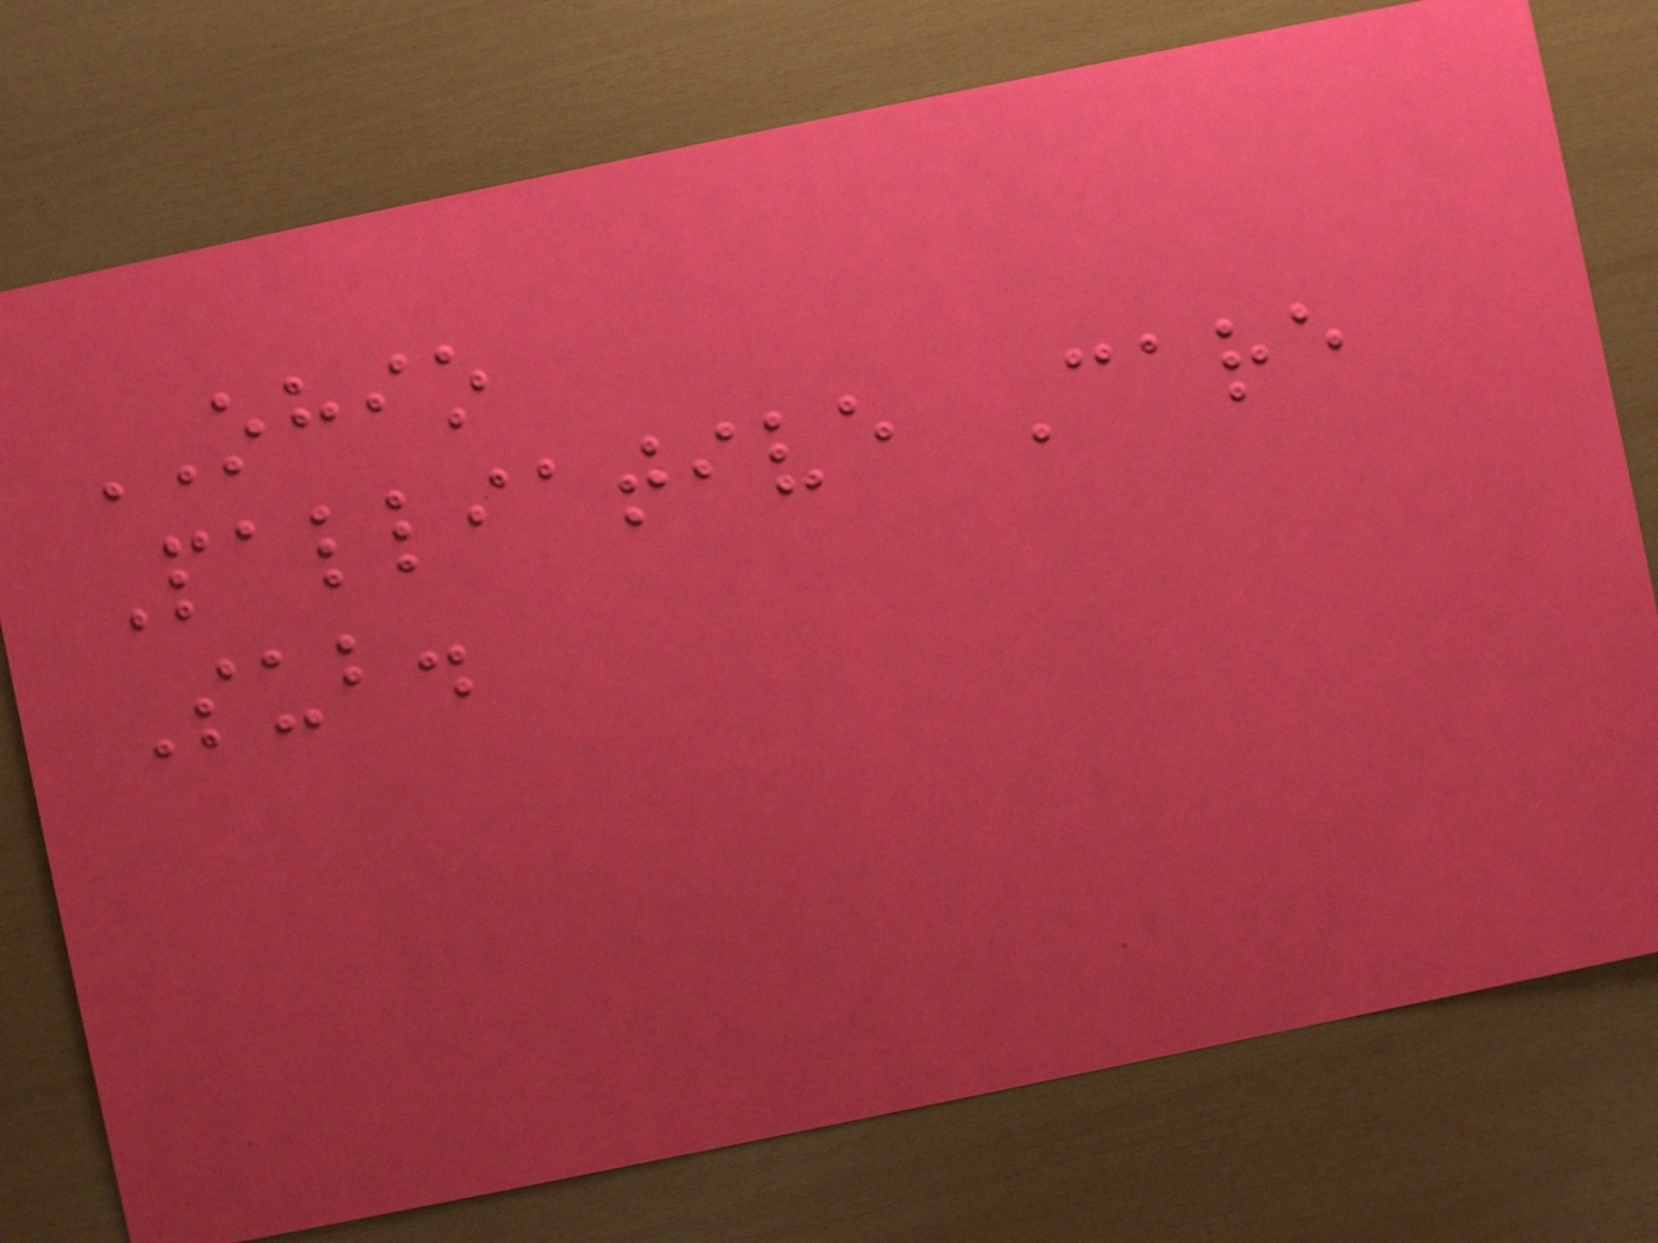OHIO
Palliative Care
Sub.
